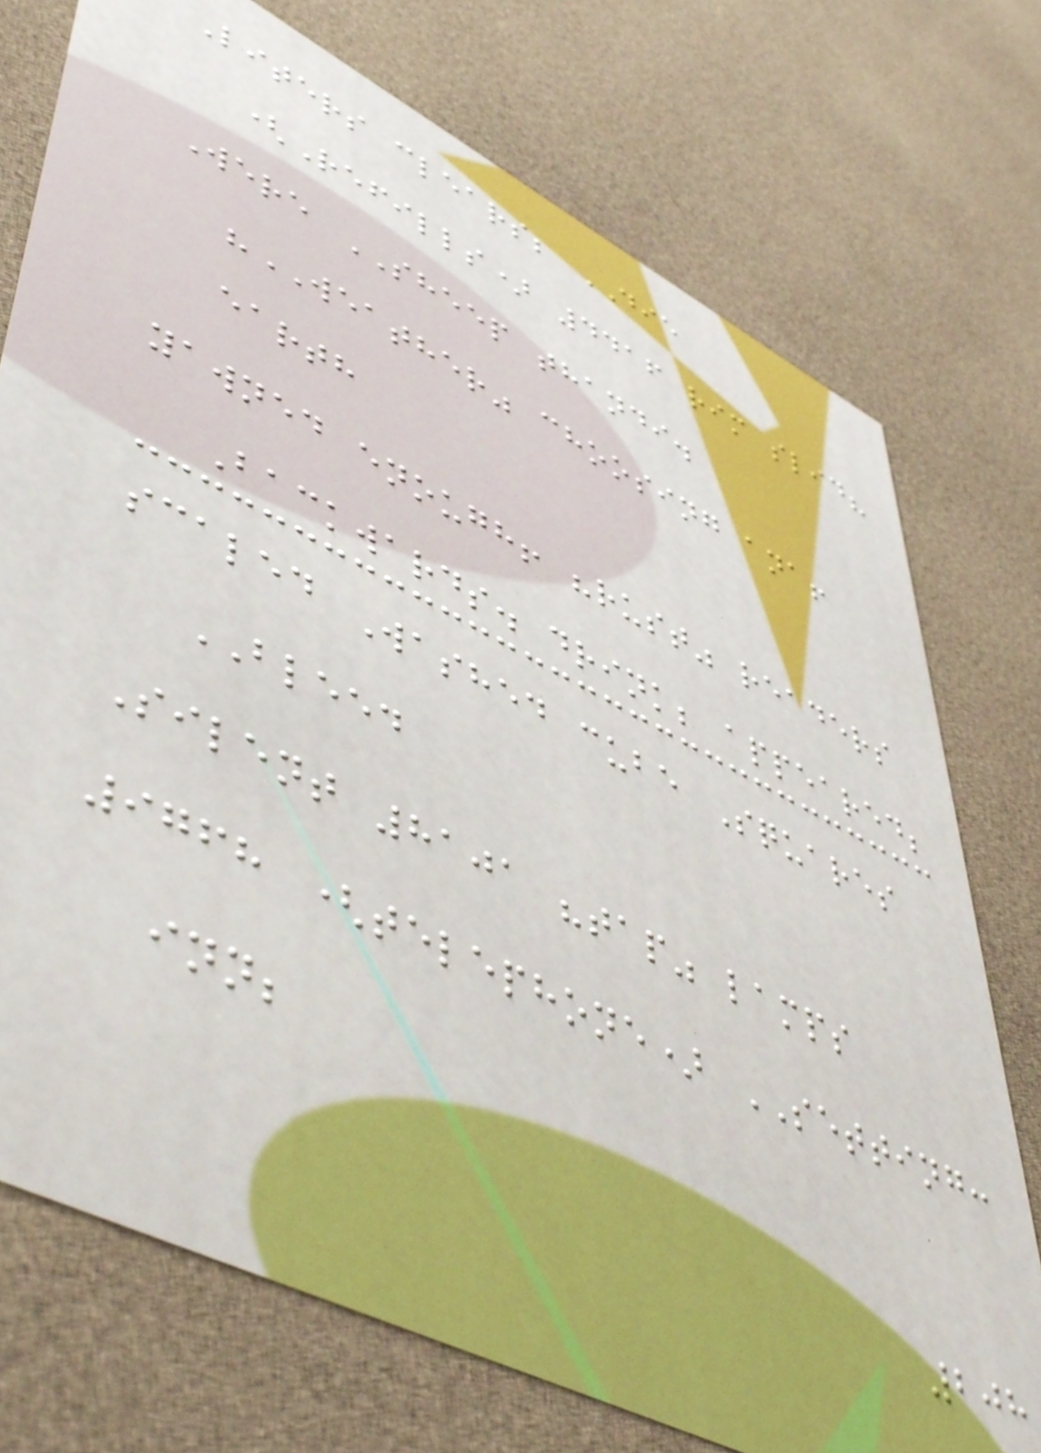Liters clears; DIE
(Refills) 4416 rim slid?
Were SHEEP thandi.
"WEATHER" choosing ana!
earth
yawned enough! "rust" readers
Backwards. drink; appeared;
scaled Washed cube Squares
BLEED
Silent 8101 "tap" lamps
9768 (telephone) SETTING:
inn;
208
